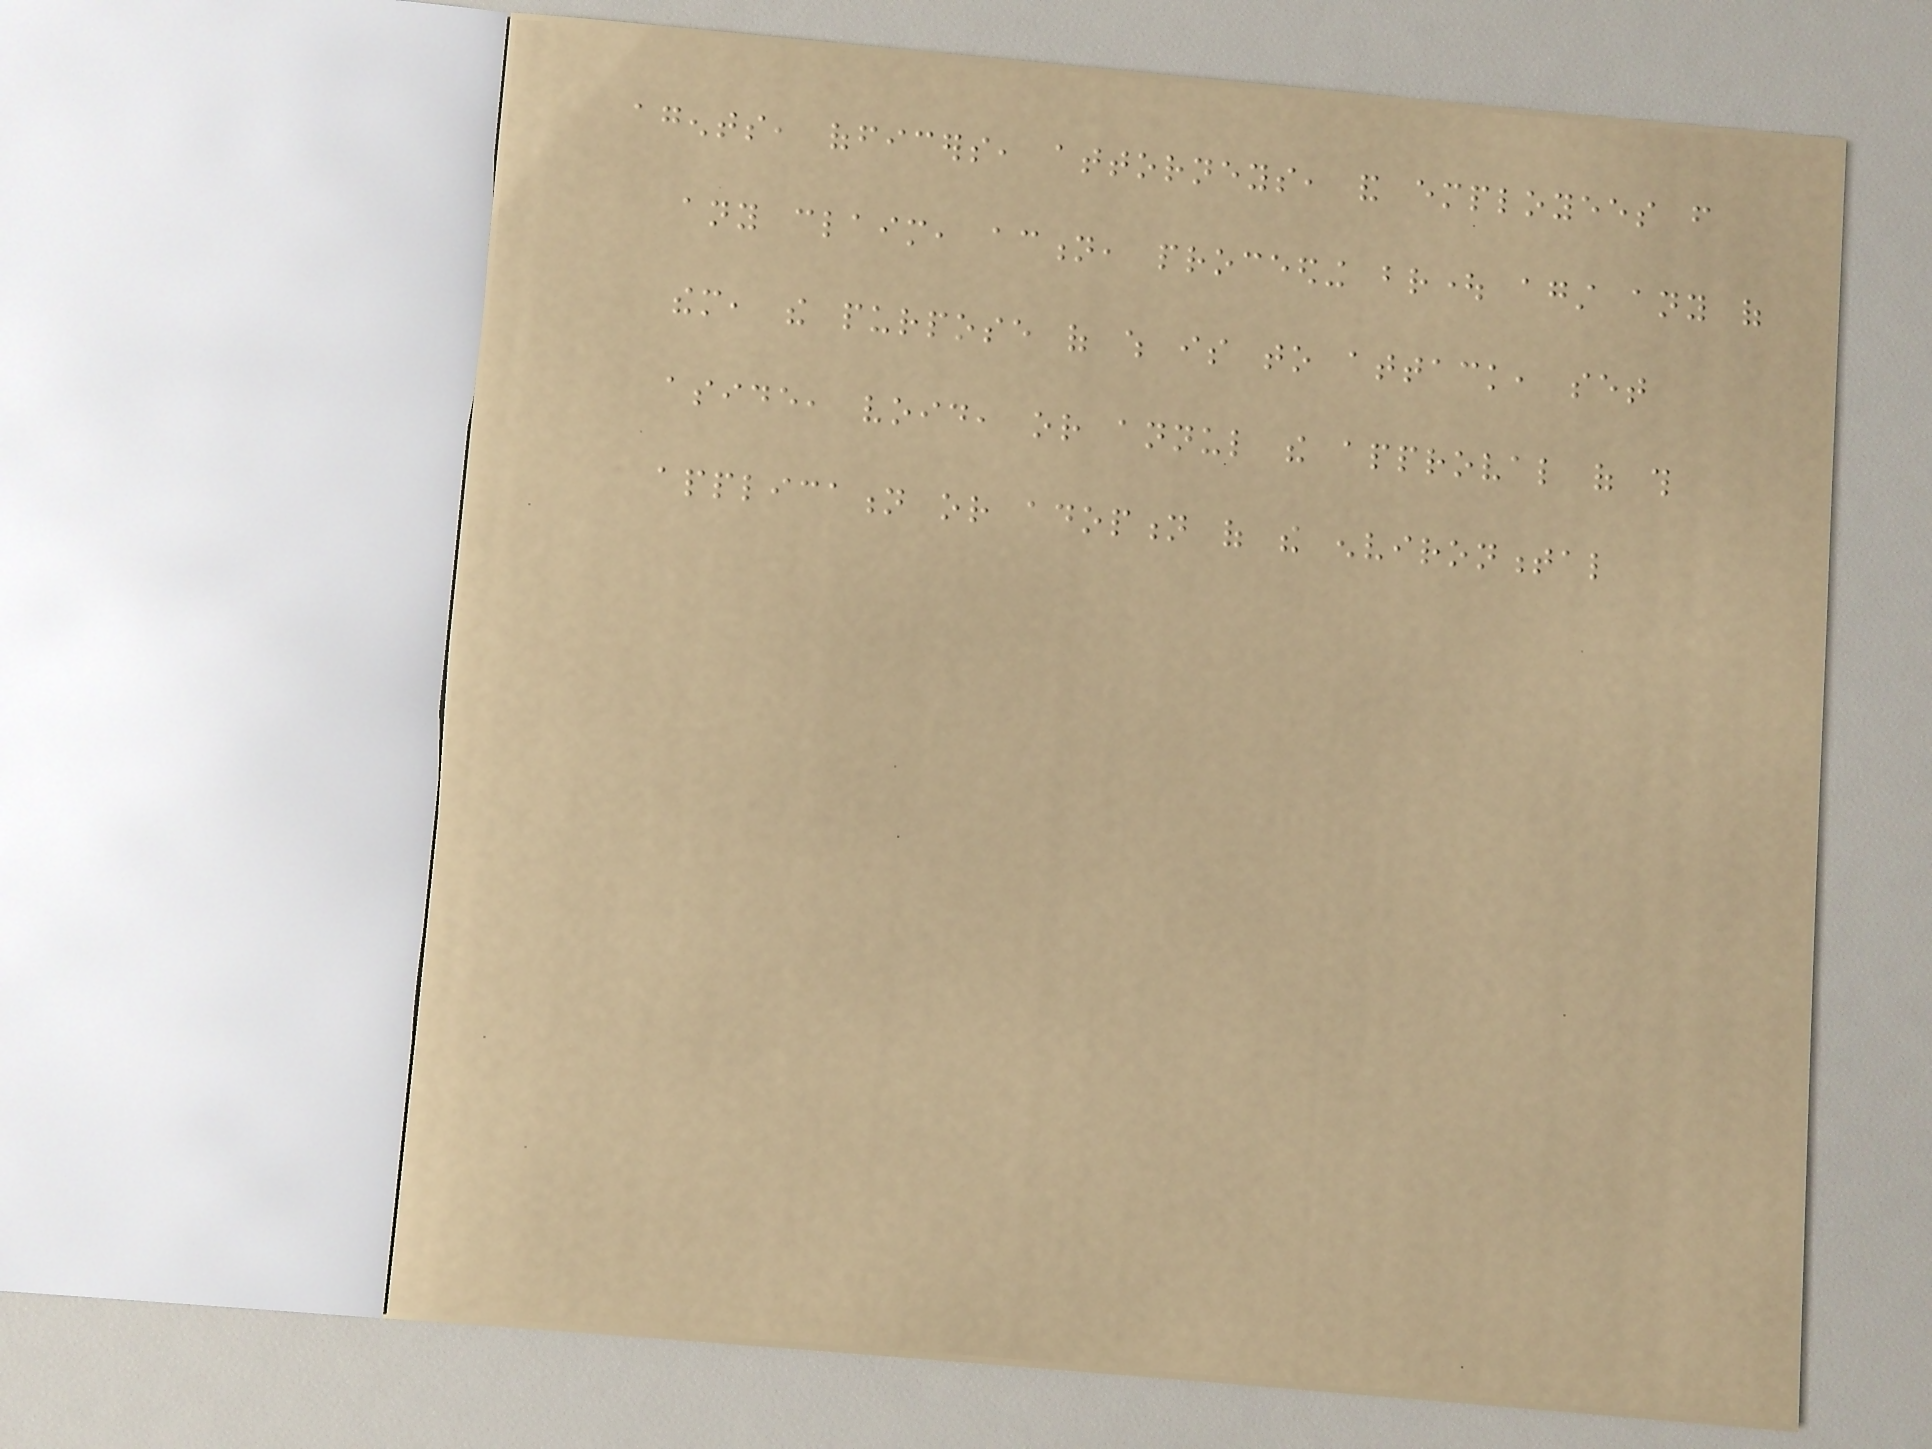agents, officers, attorneys, and employees from
any claim, action, proceeding brought against any of
them, the purpose of which is to attack, set
aside, void, or annul the approval of this
application or adoption of the environmental
